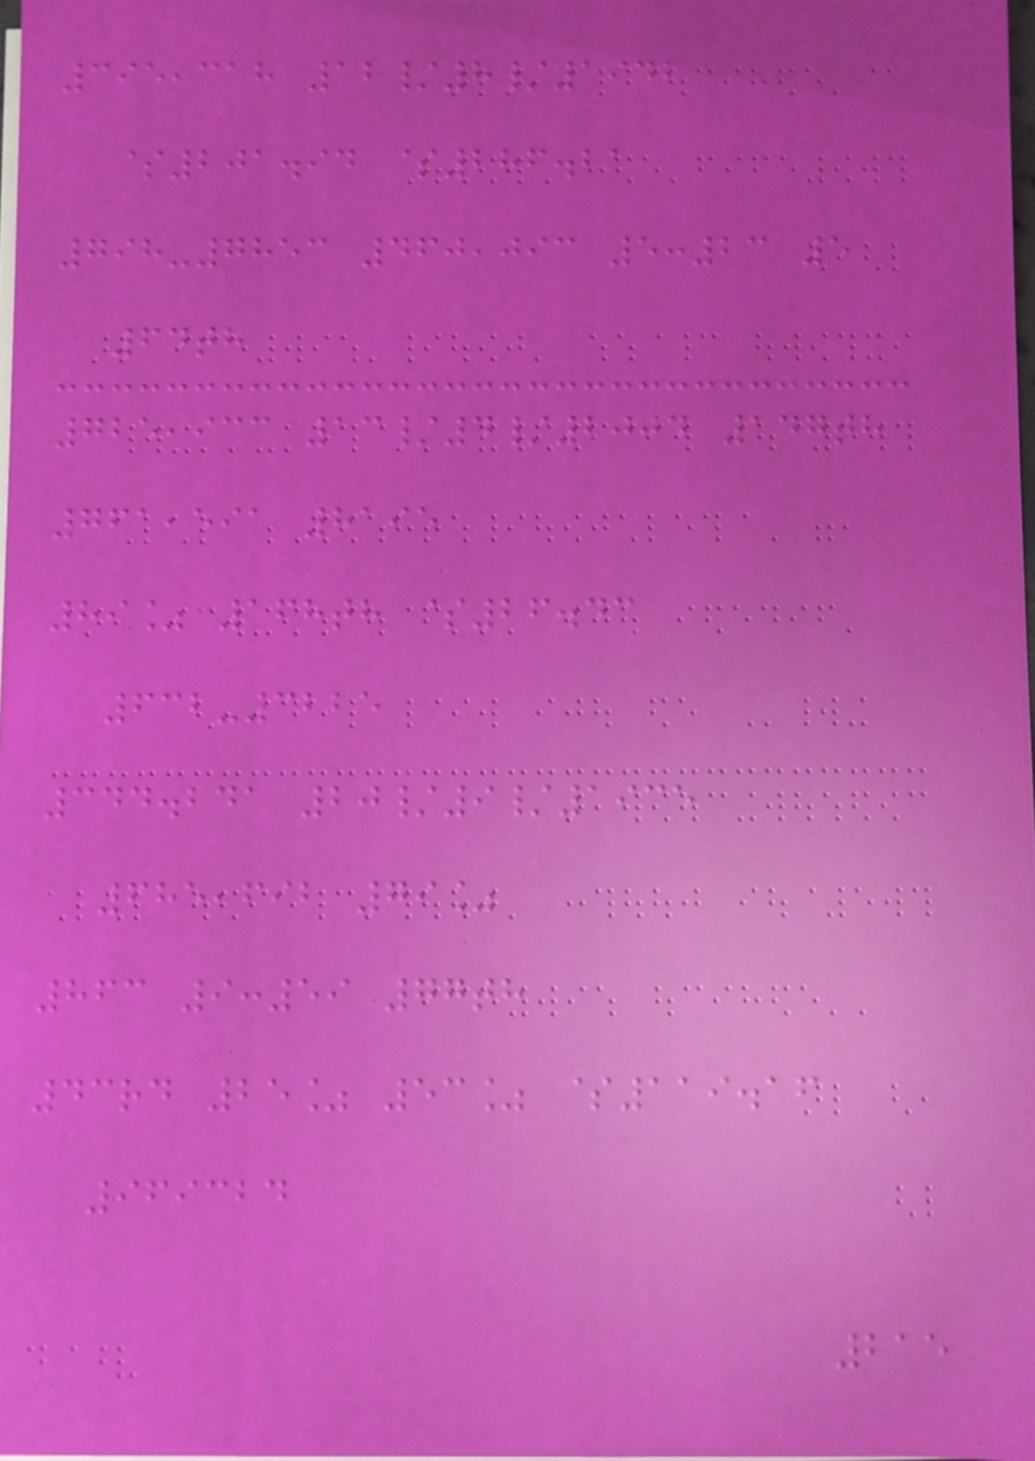395,318 12/8/1942
$201.94 $286.21
798-7853 460,093 5:23 5
64th
725,933 13/4/2004 147th
761,591 8195
89% 168th $26.43
632-3225
344.241 20/9/1935
685,692 79%
863 9:59 77th
43rd 25% 53% $119.16
969324
215
